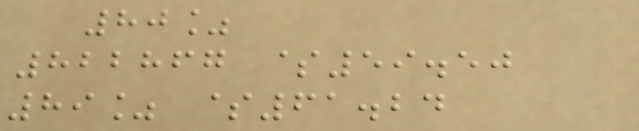80%
822867 $59.50
89% $61.24
